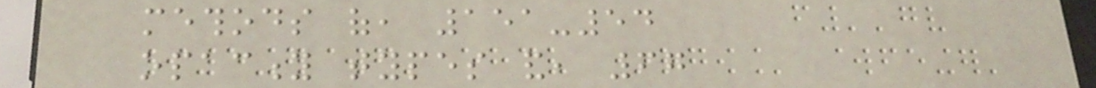methods of, 151-54
opacity types and, 67
